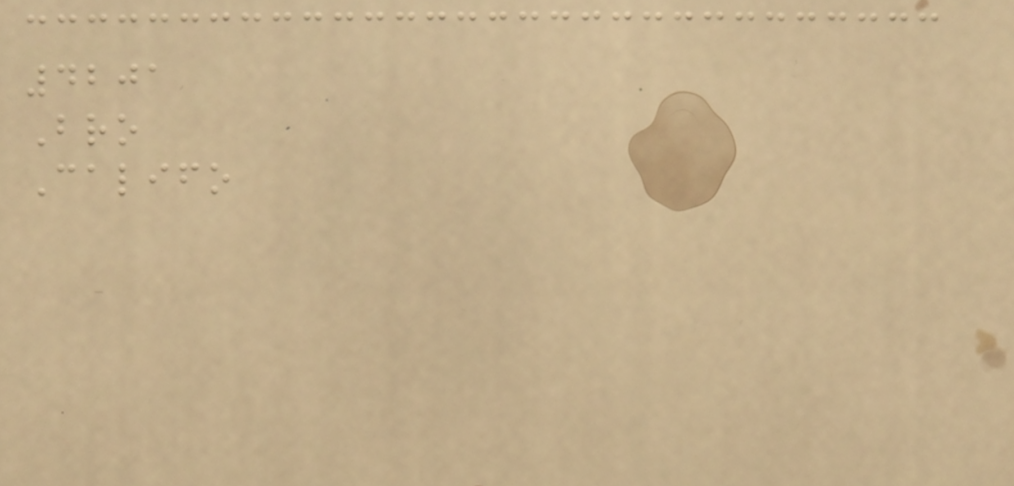4201
Bro
Califo
